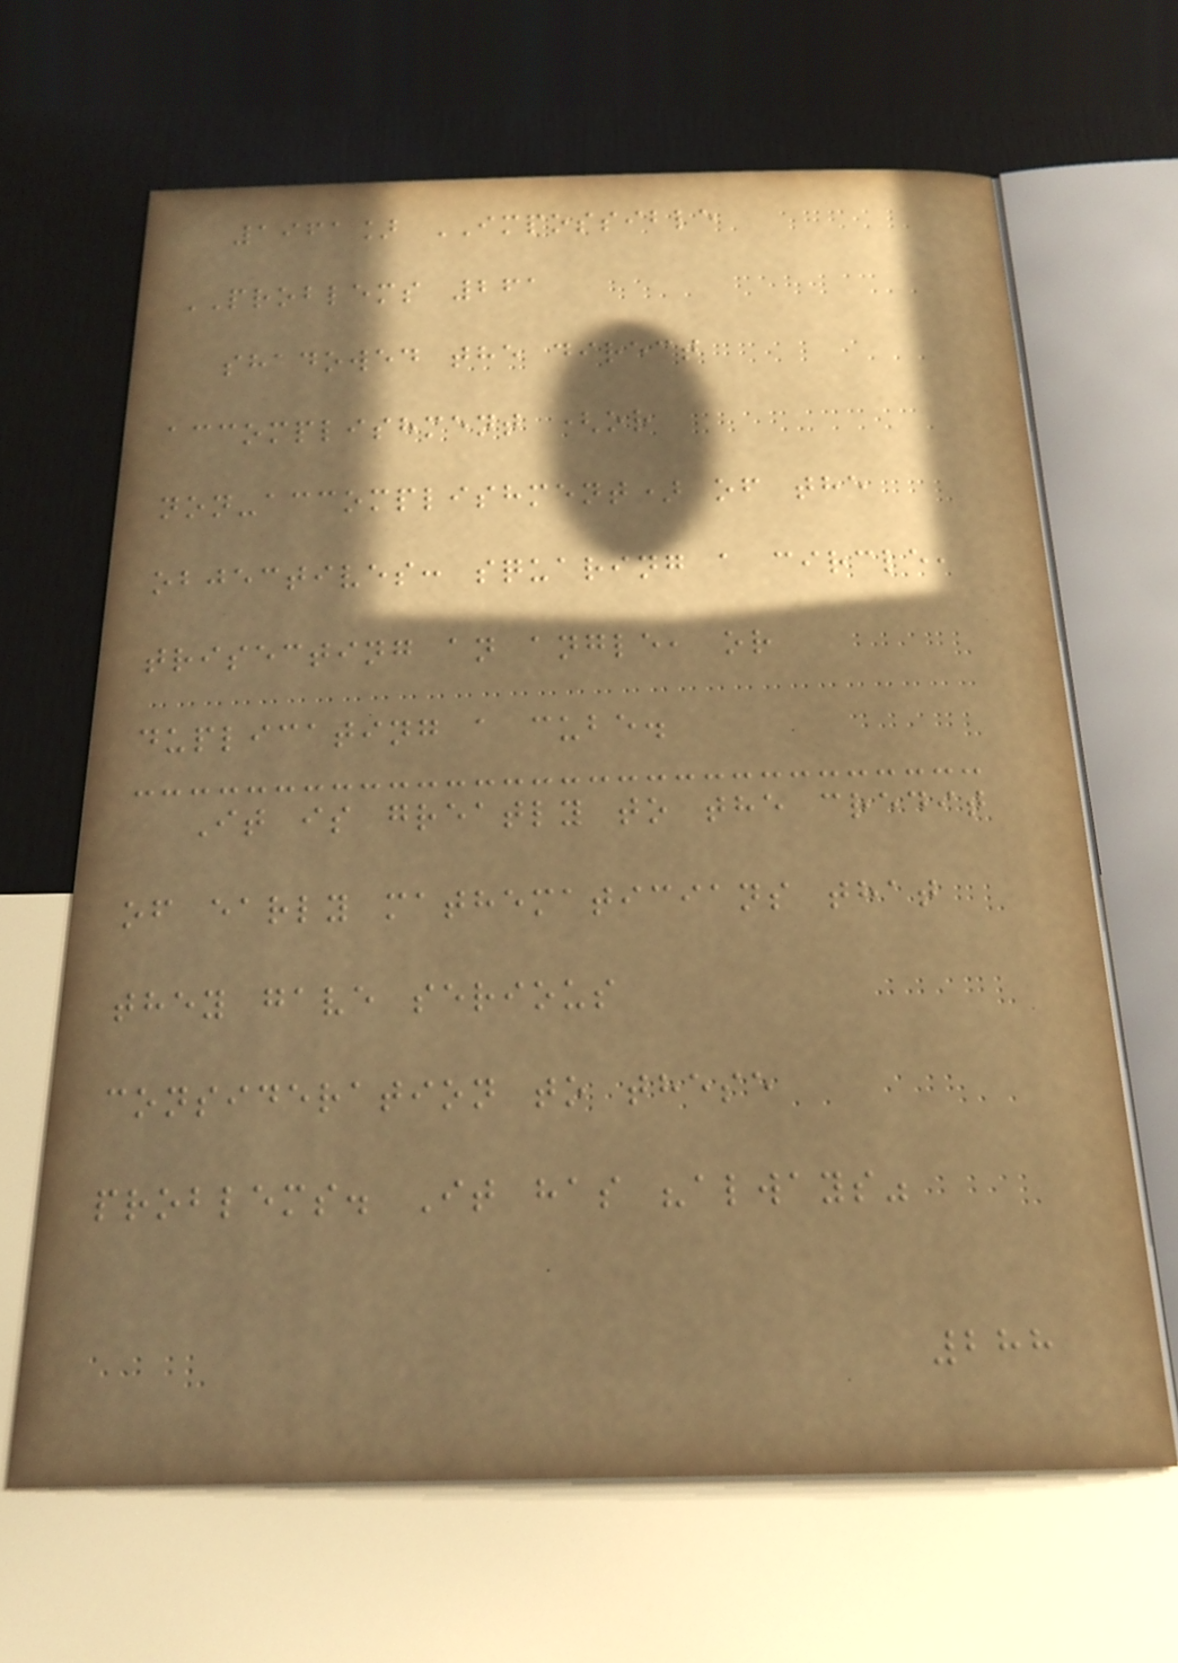1961] IMPOSSIBLE
PROBLEMS 261
shadowed the direct
accomplishment (or
non-accomplishment) of the
objectives: squaring a circle,
trisecting an angle, or
duplicating a cube.
It is greatly to the credit
of early mathematicians that
they gave serious
consideration to these
problems. It has "always"
288
